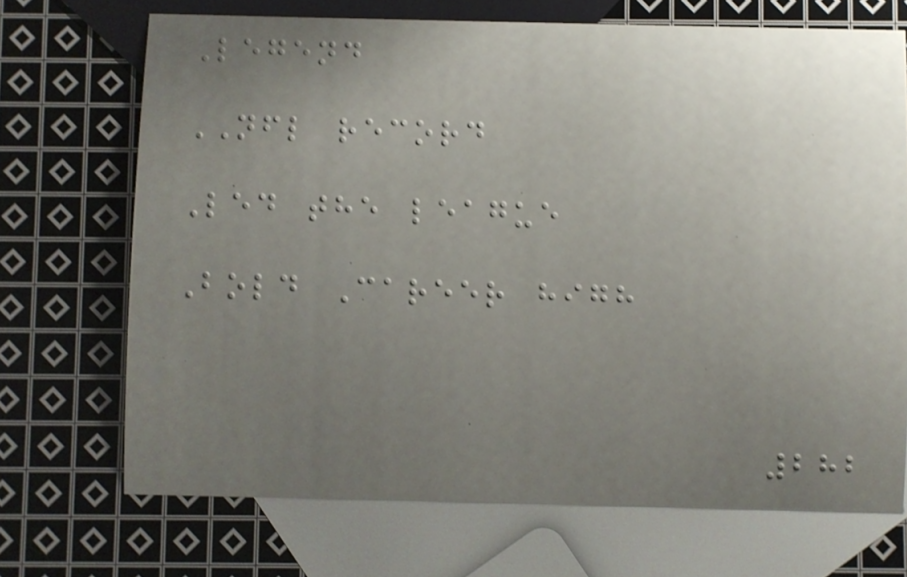Legend
NFL record
Led the league
Bold Career high
282
